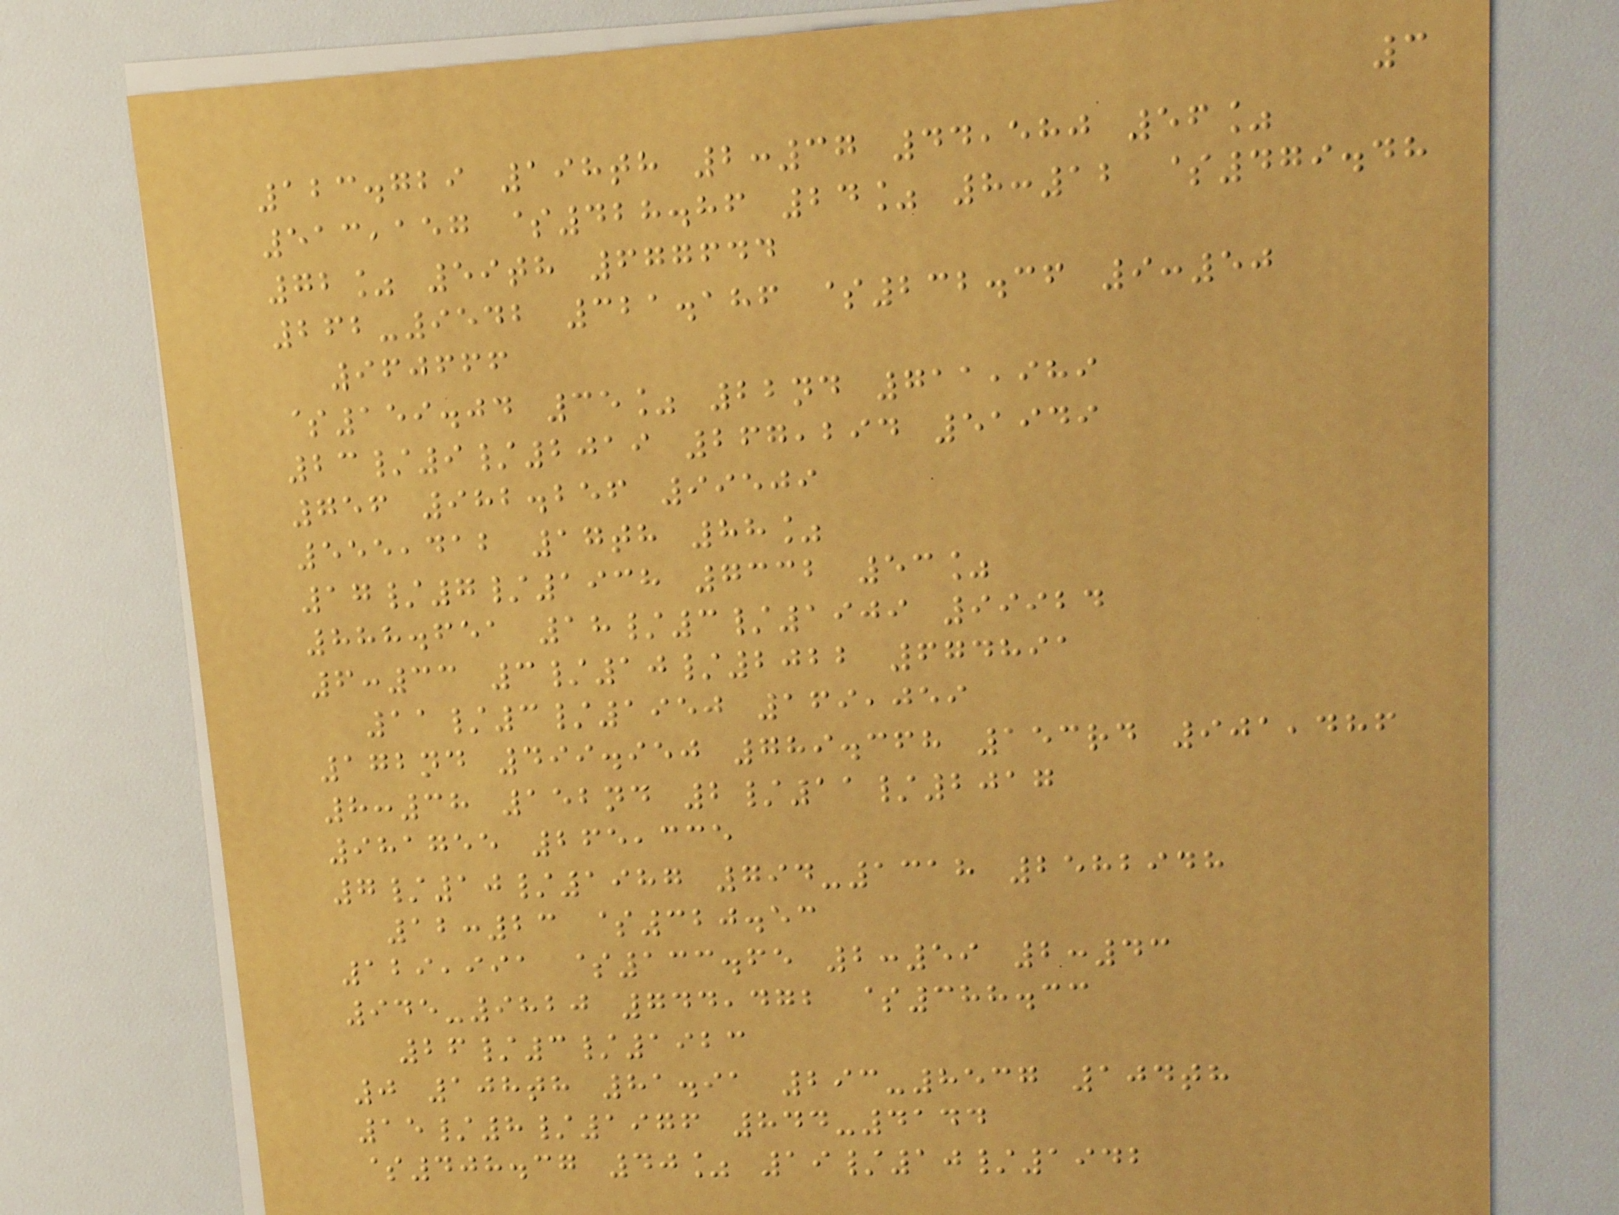3
123.729 198th 2:37 44,580 56%
513,157 $428.86 24% 8:12 $479.48
72% 59th 677644
262-9542 321.186 $232.36 9:50
960666
$159.04 35% 22nd 711,989
23/9/2019 267,294 51949
756 982.256 99509
555,412 17th 88%
17/7/1938 7332 53%
888.651 18/3/1909 99924
6:33 3/10/2022 674891
11/3/1950 169,059
172nd 499.950 789.368 153rd 901,486
8:38 152nd 2/11/2017
981755 265,335
7/10/1987 794-1318 2582948
12:23 $320.53
129,991 $133.65 2:59 2:43
945-9820 744,472 $388.33
26/3/1923
0 108th 81.91 293-8537 104th
15/8/1976 844-4144
$408.37 40% 19/10/1942
